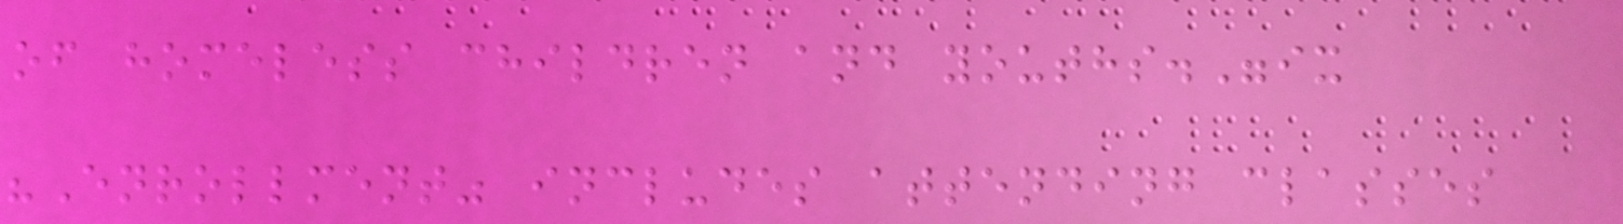of homeless children and youths."ix
"Enrollment" includes attending classes
